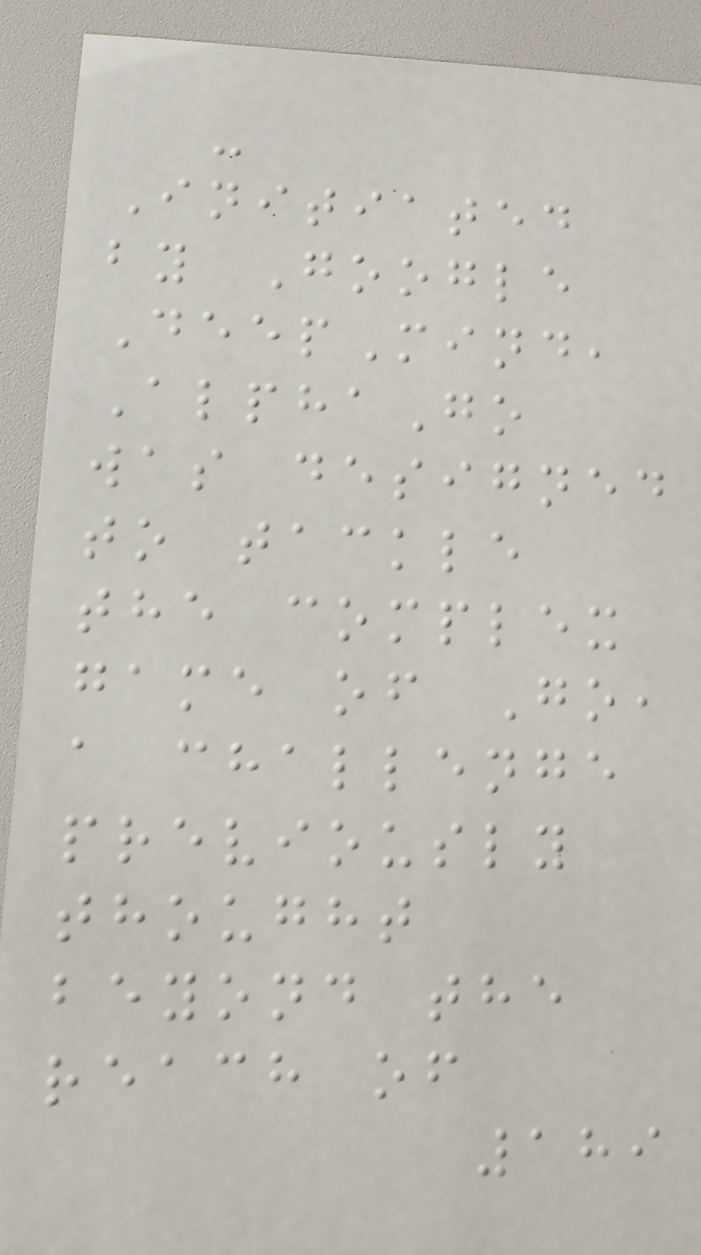-
Initiated
by Google
DeepMind,
AlphaGo
was designed
to tackle
the complex
game of Go,
a challenge
previously
thought
beyond the
reach of
189
